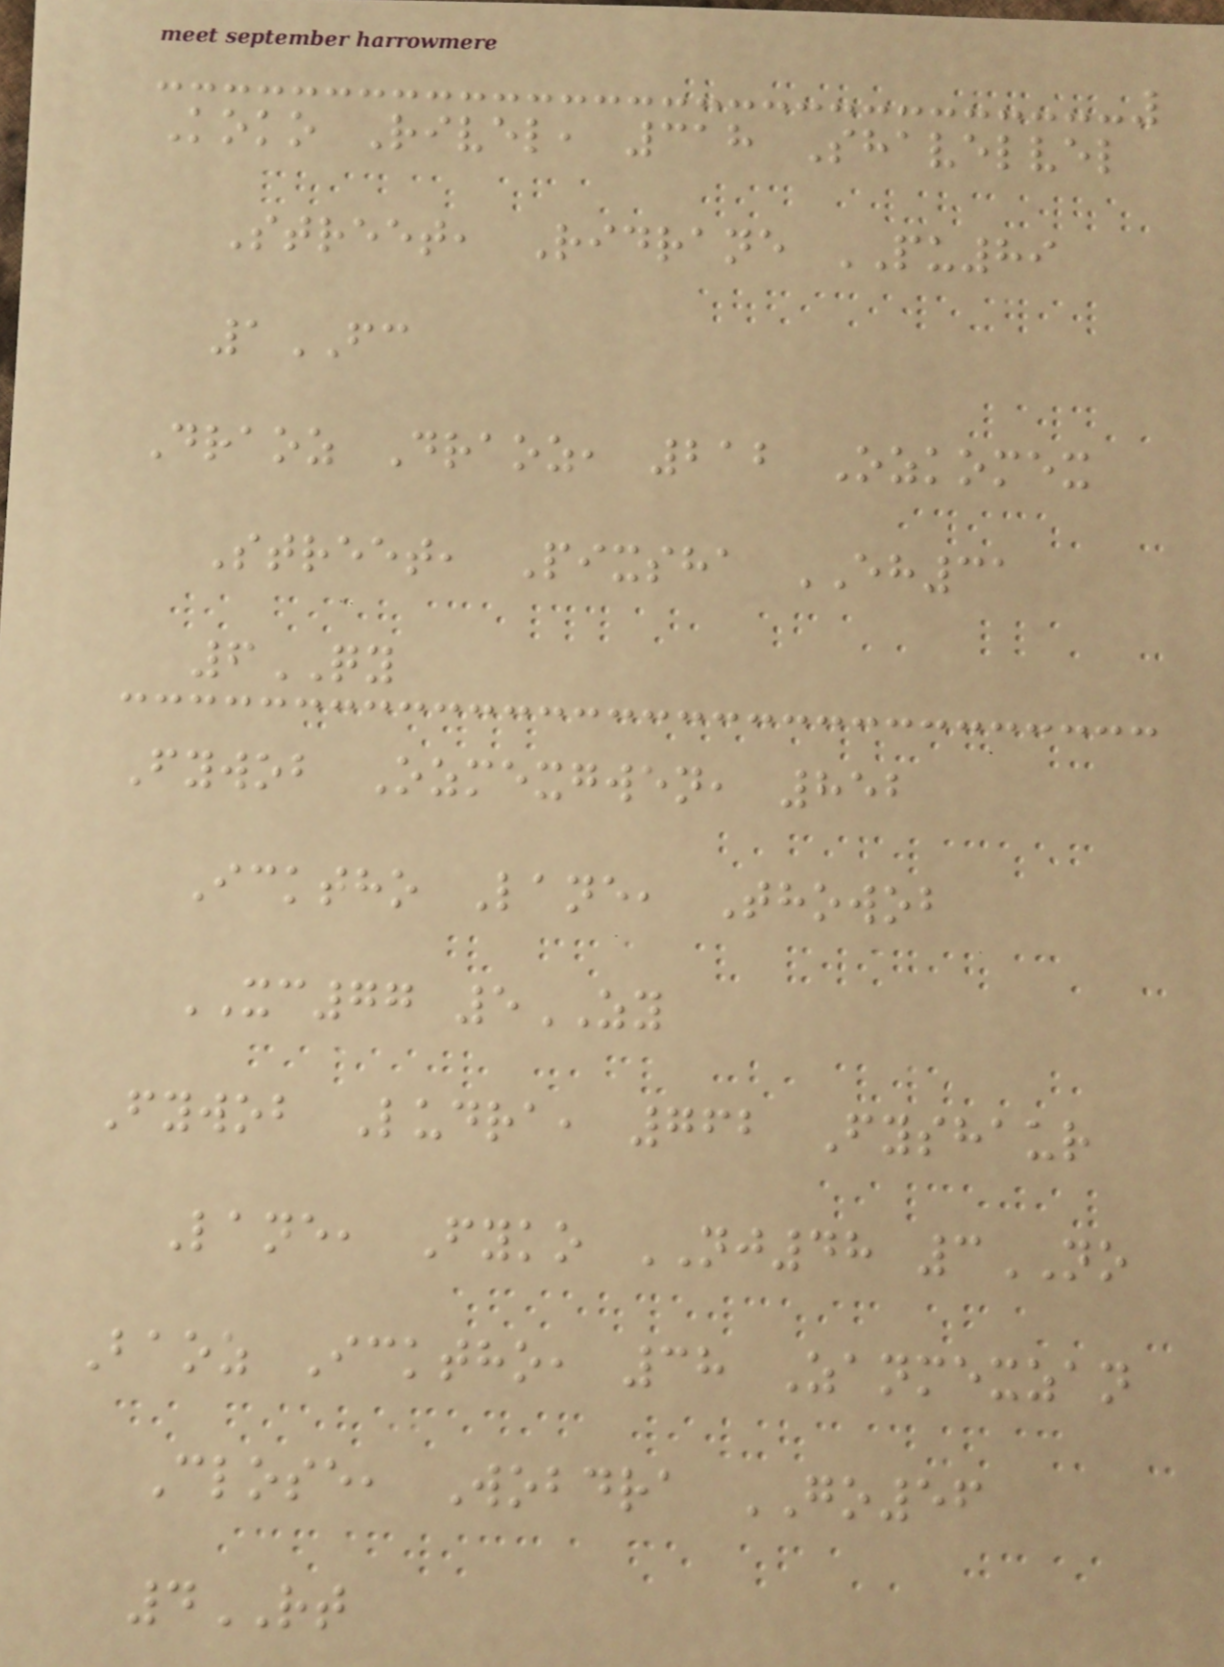Koko Rivel, 318 Shavelvel
Street, Ridrane PU89
1FC
Draoz Draoz, 212 Ozkomex
Street, Pixsha EH31
6QY
Fywob Ozmexgwen, 852
Icktho Lane, Thowob
XC77 5ZY
Fywob Ludra, 762 Fyshaur
Lane, Fyko NJ48 3NO
Baoz Icktho, 38 Zanmexzan
Close, Wobdra GO56
4RT
